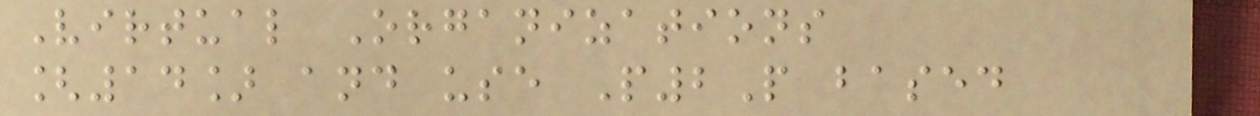Virtual Organizations
[14] and use P2P based
